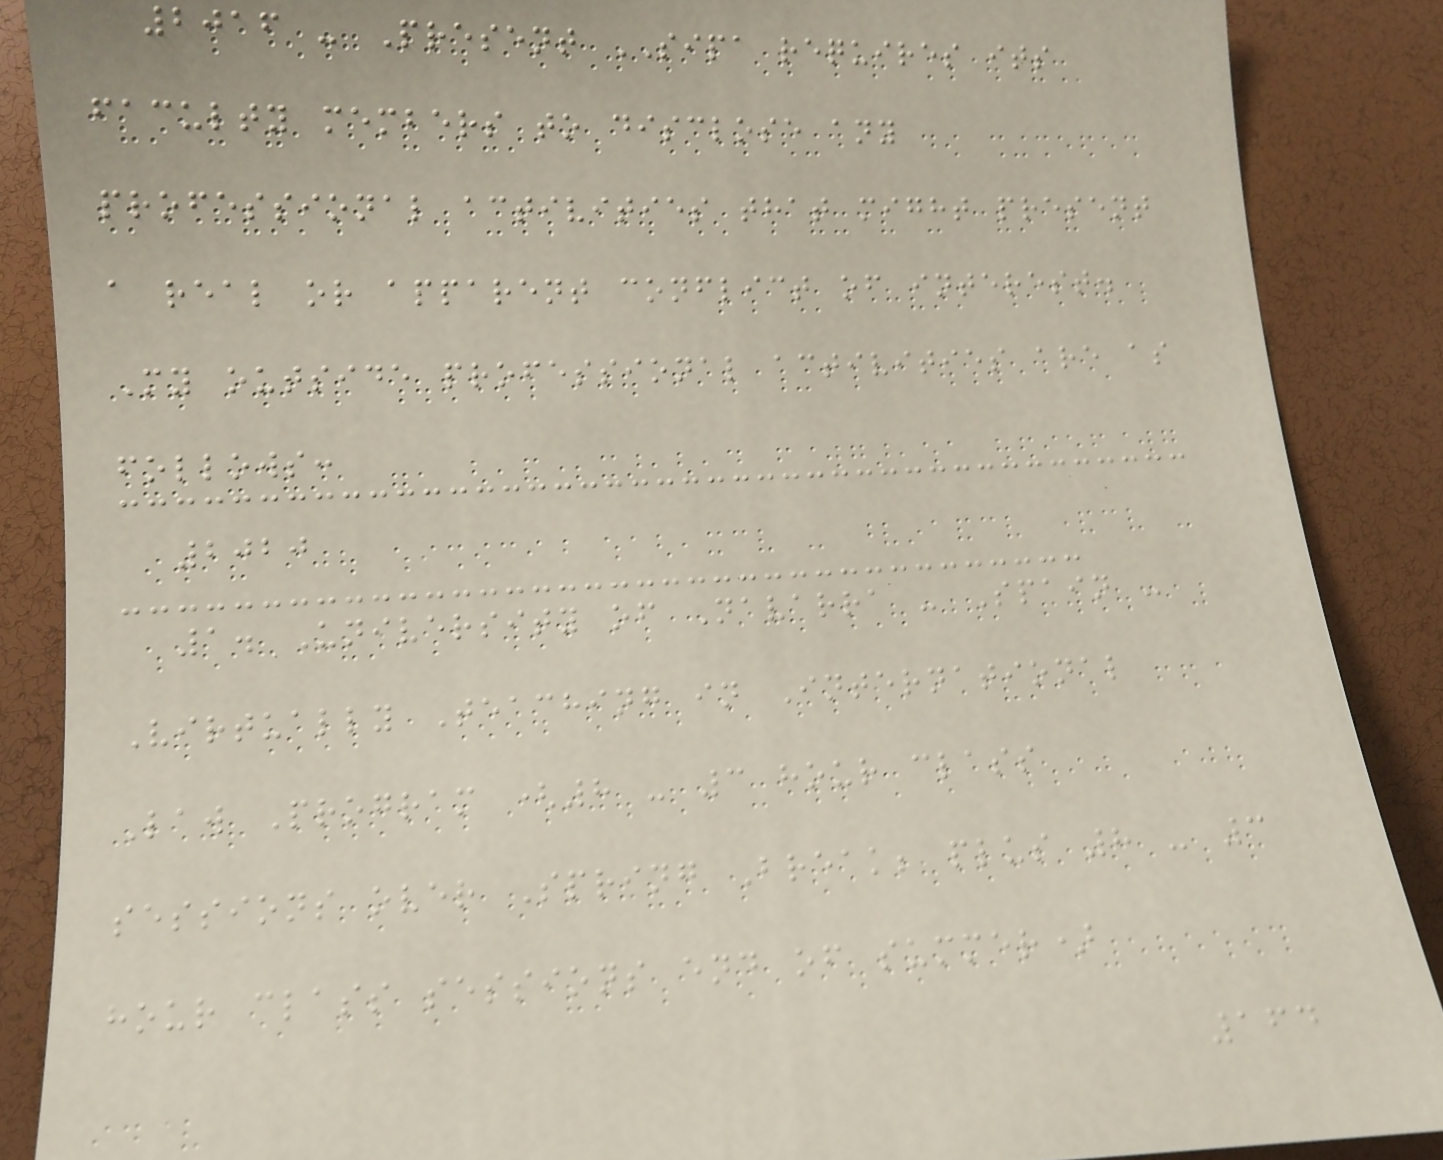2016 - Present SIPA requires its
faculty members to disclose any
professional activities that might present
a real or apparent conflict of interest.
My outside professional activities are as
follows:
2020
1. University of Navarra - Spain -
Virtually Teaching in International
Law Program (8 - 3 hour class
sessions over Spring Break; plus 8 - 3
hour class sessions end of summer)
164
